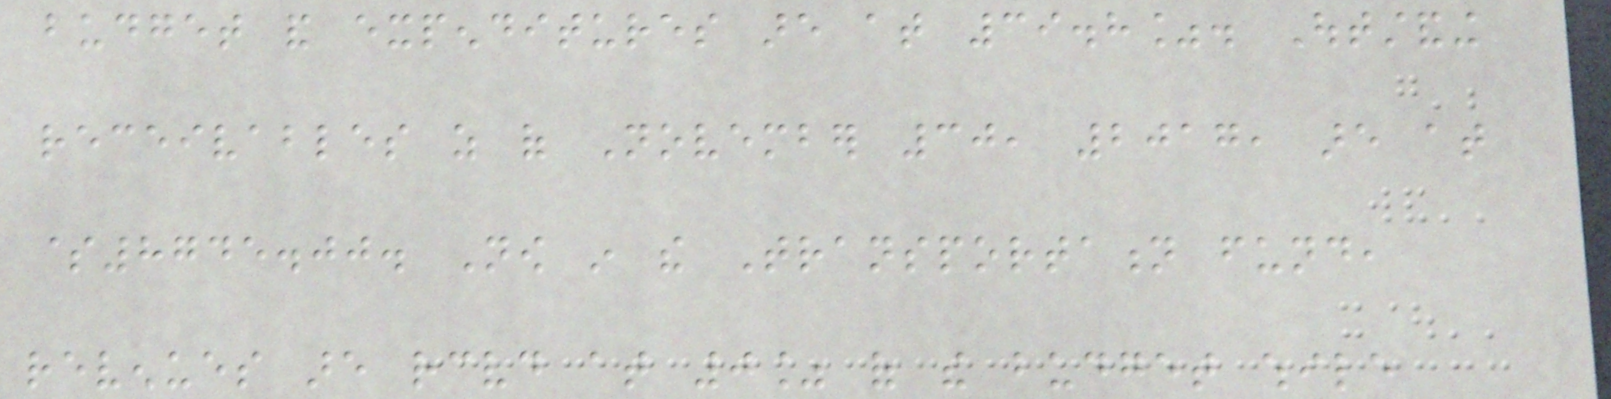budget and expenditures are at 39.8%. Outstanding
receivables as of November 30, 2017, are at
$8745.00. Now in the Transportation fund,
revenues are received at 0% of the budget while
